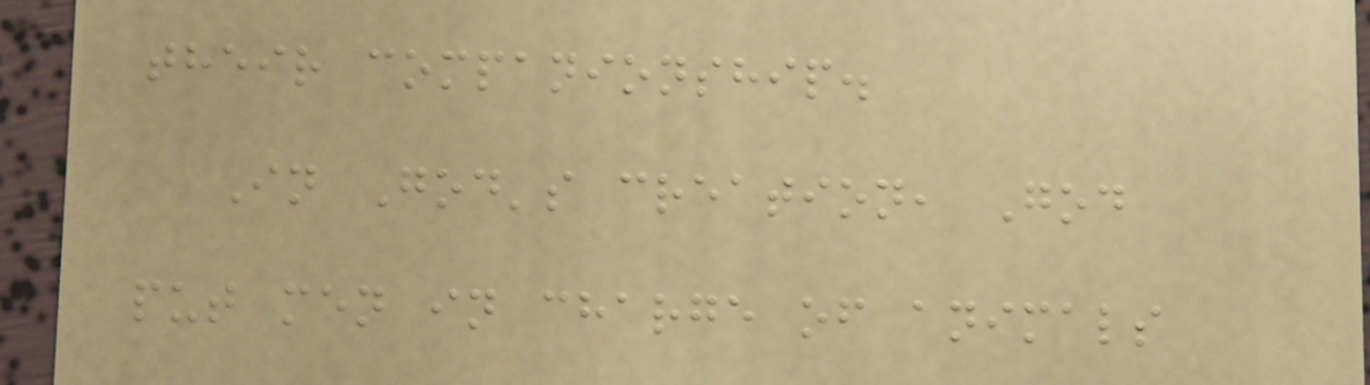their companionship.
In God's creation, God
put men in charge of animals
